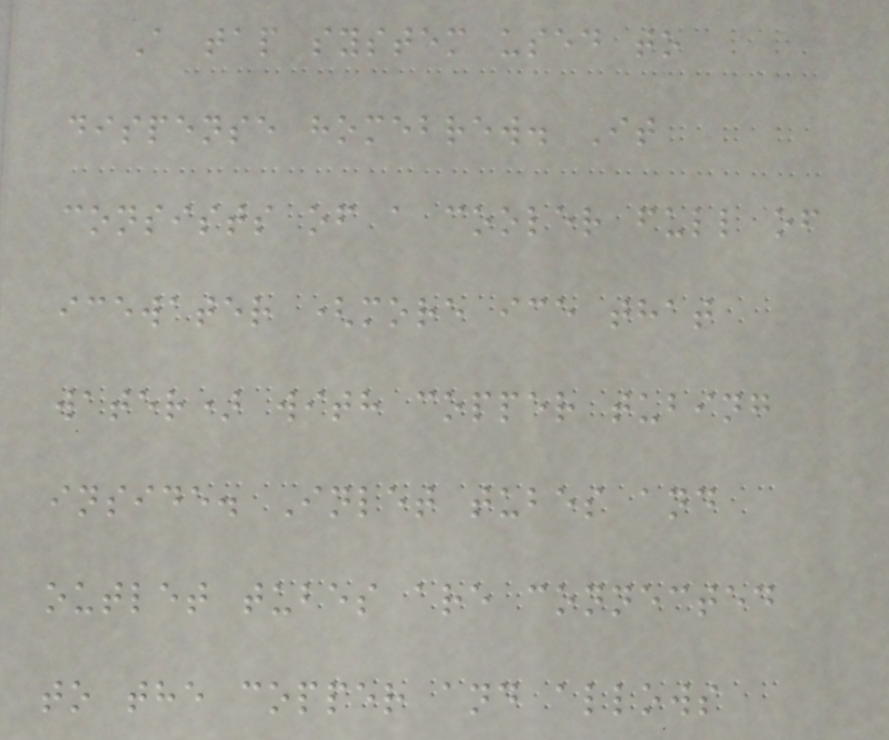A tap system used to
dispense homebrew. It
consists of a cooler full of
icewater (more ice that
water) with copper tubing
inside. Inlet tubes and
outlet tubes are connected
to the copper and allows
